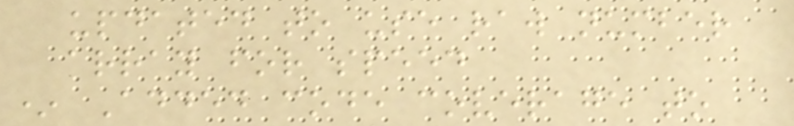updated to use raw number
array for speed
* Added code coverage to
